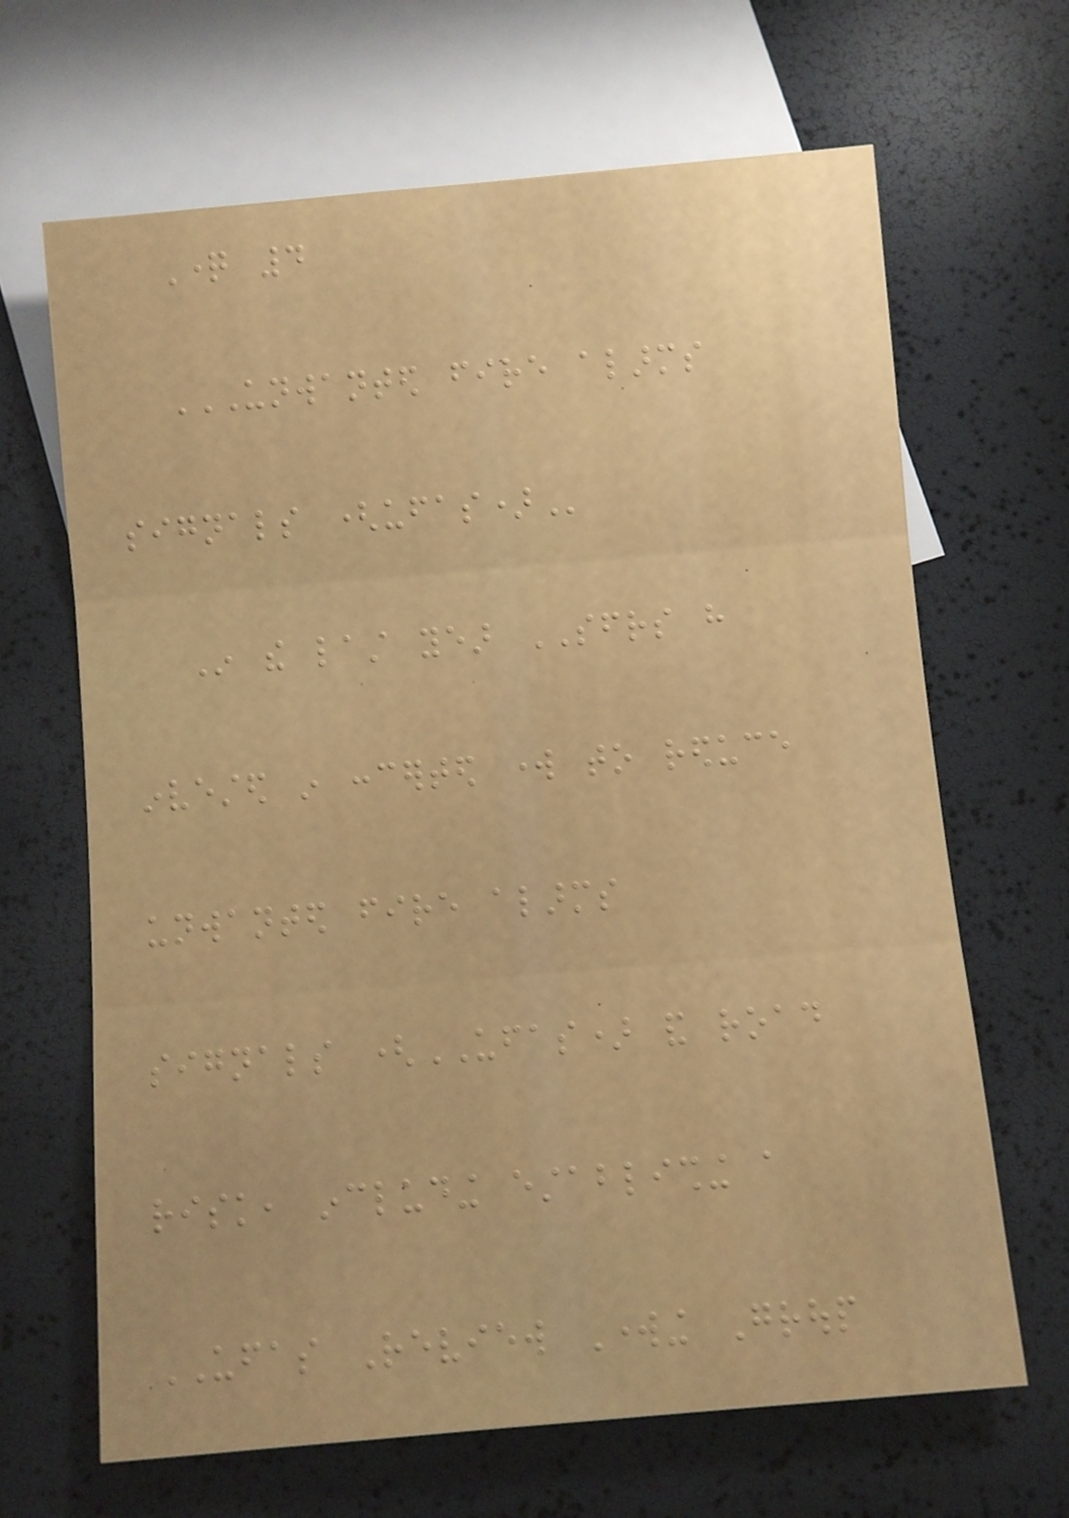Question 4
UNWANTED FIRE ALARMS
SIGNALS (UFAS)
In the last year SFRS have
invested in concerted work to reduce
unwanted fire alarms
signals (UFAS) and road
risk, including establishing a
UFAS Review Working Group
